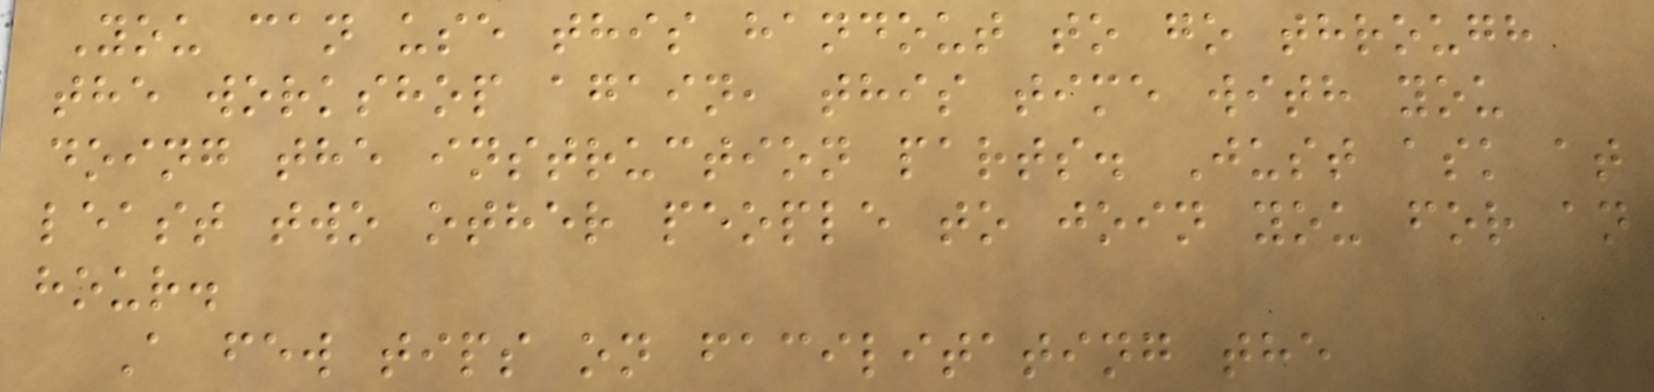You can use this handout to go through
the workshop again, this time with you
doing the instruction parts. Just ask at
least two other people to join you for an
hour.
A few tips on facilitating the
